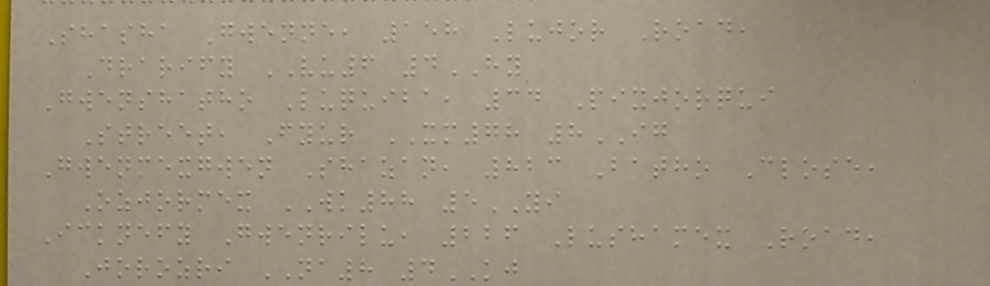Shasha Gwenne, 158 Lujor Road,
Drarify VU6 4HY
Gwenshatho Luquiba, 34 Pixjorqui
Street, Fyur XM78 8IG
Gwenmexgwen Shazan, 823 Batho Close,
Ozjormex WK88 5YI
Icknefy Gwenrilu, 226 Lushamex Road,
Jorozri NA8 4KJ
